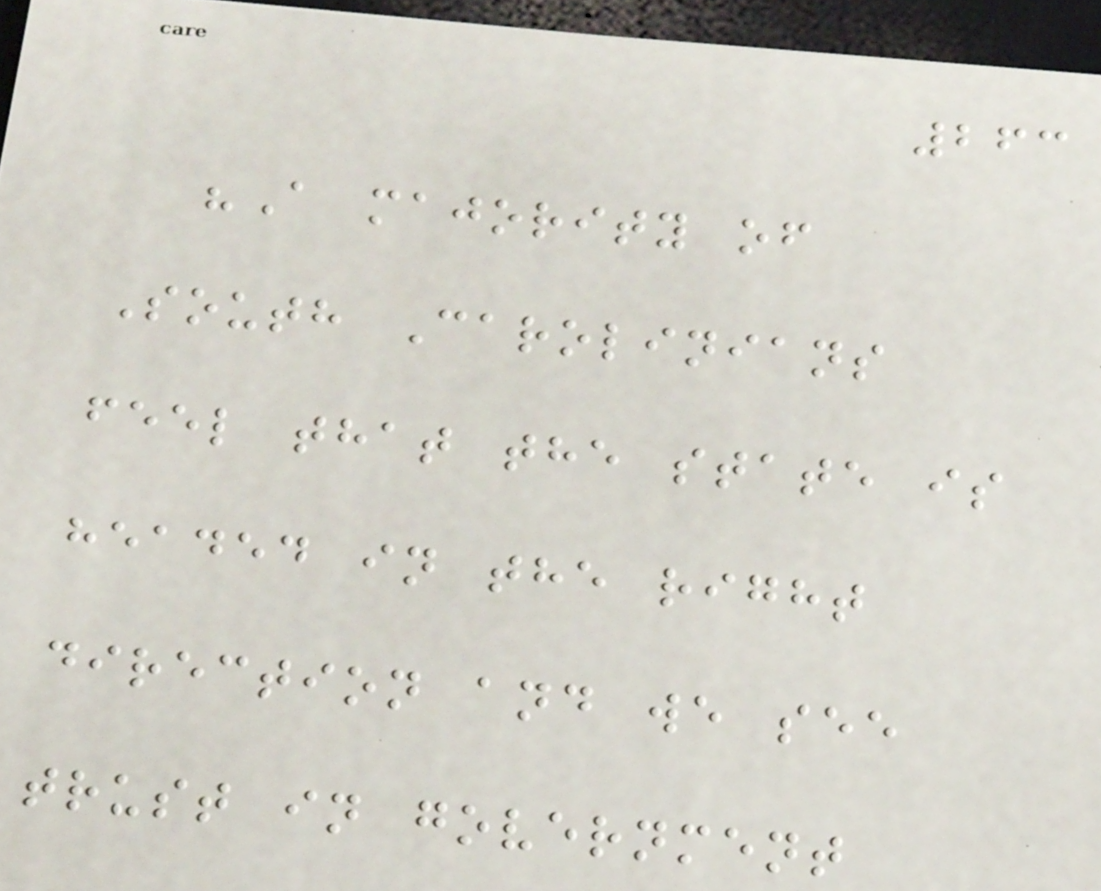263
"A majority of
South Carolinians
feel that the state is
headed in the right
direction and we see
trust in government
